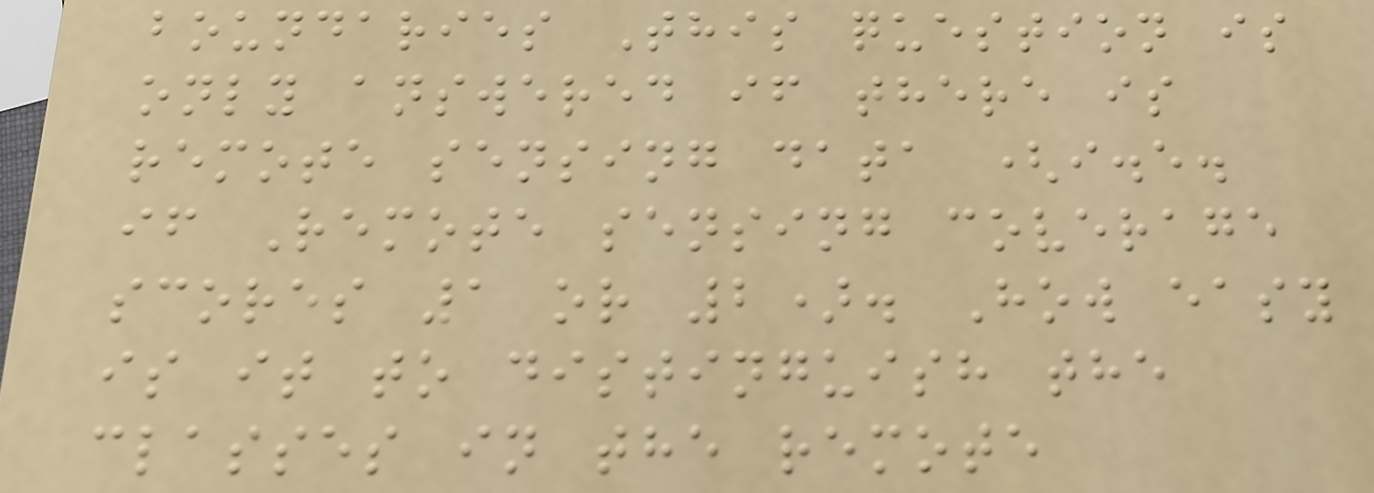boundaries This question is
only answered if there is
remote sensing data (i.e.
if Remote sensing coverage
scores 1 or 2). How easy
is it to distinguish the
classes in the remote
